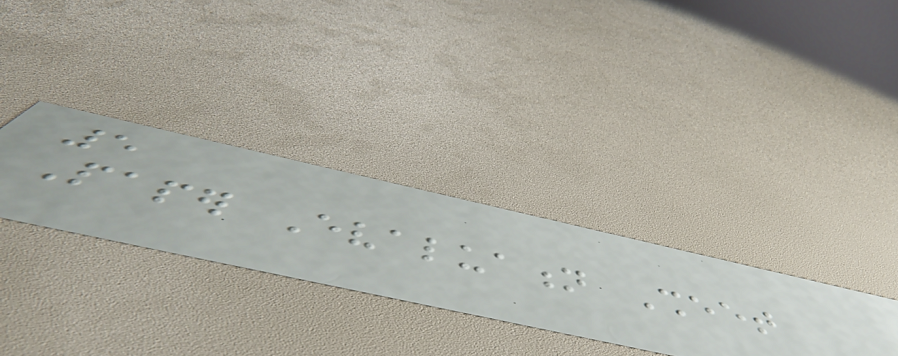5
Paper Evaluation Sheet
